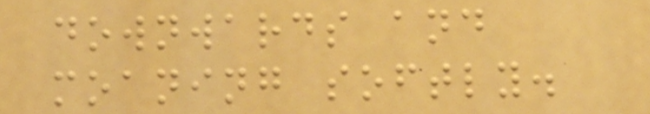downwards and
moaning softly.
